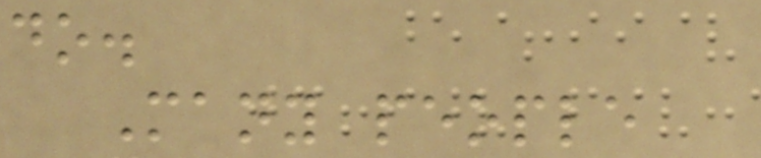do.
Many people
